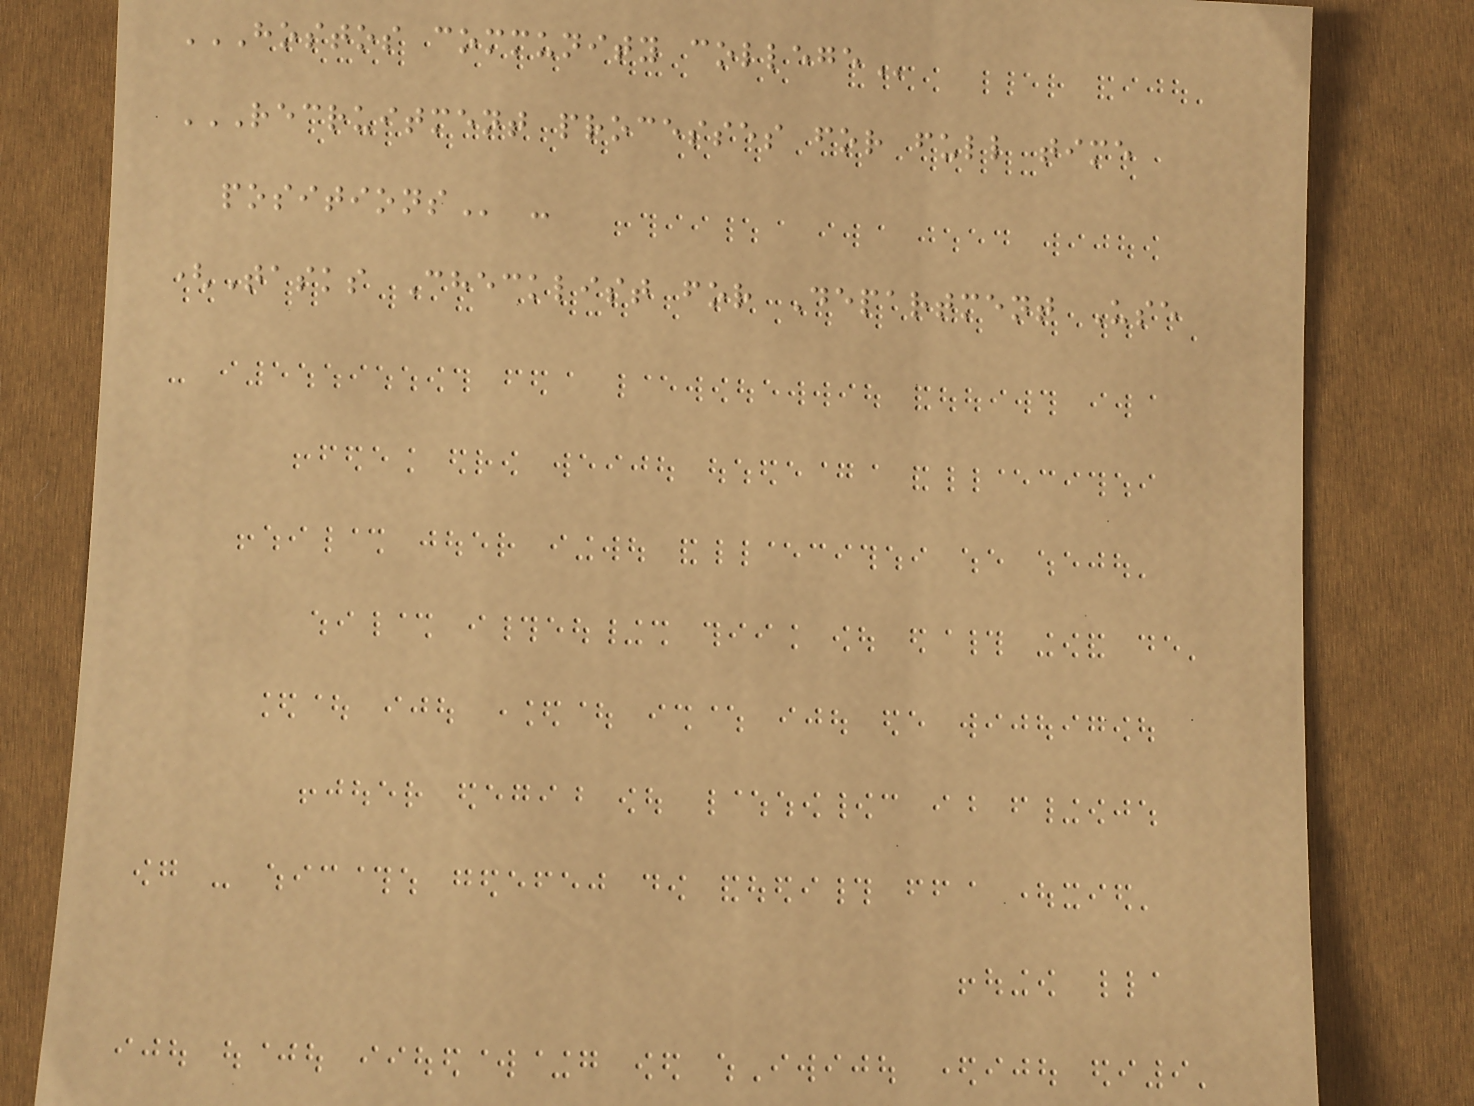HOSTOS COMMUNITY COLLEGE
RECRUITMENT PROCESSES FOR FULL TIME
POSITIONS -
(Tasks Checklist for Department Use
